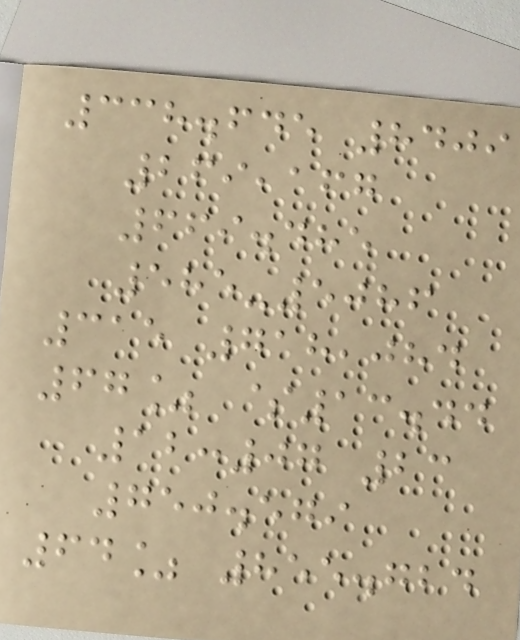338.645 8409
269,167
669.485
585-5086
315 718,084
67% $13.44
12:07 23
750.579
64% 855.724
